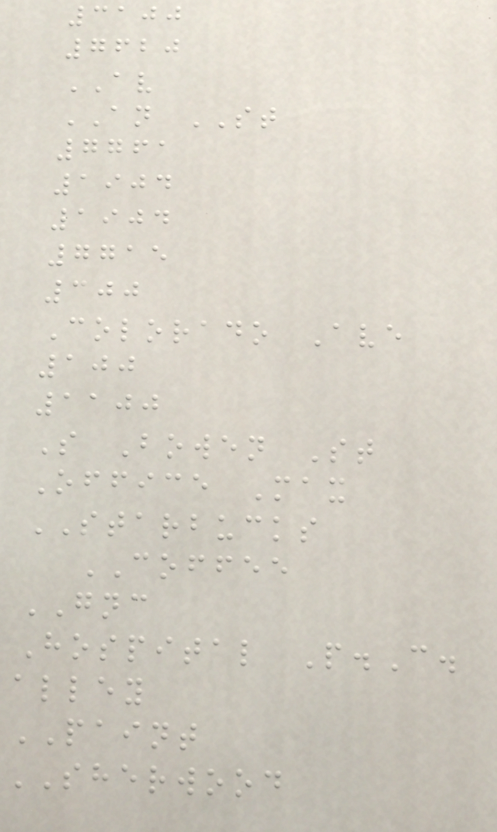3100
7620
AV
AN ST
7761
1904
1904
7715
300
Colorado Ave
100
1100
S Bowen St
Office Max
STARBUCKS
COFFEE
GNC
Hospital P.C.
alley
PAINT
SHERWOOD
